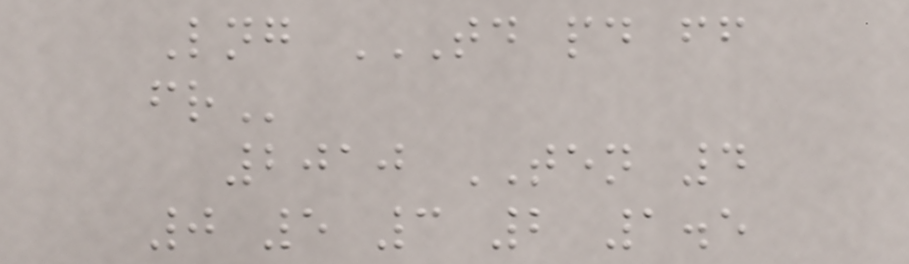Lng TD PD FF
FR
2010 TEN 4
0 5 3 2 1.5
